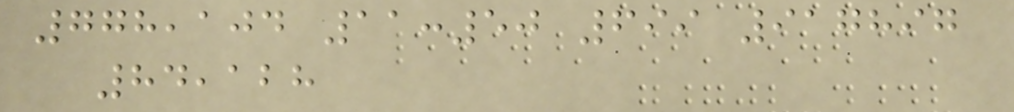778,104 11:50 699 917897
84,128
